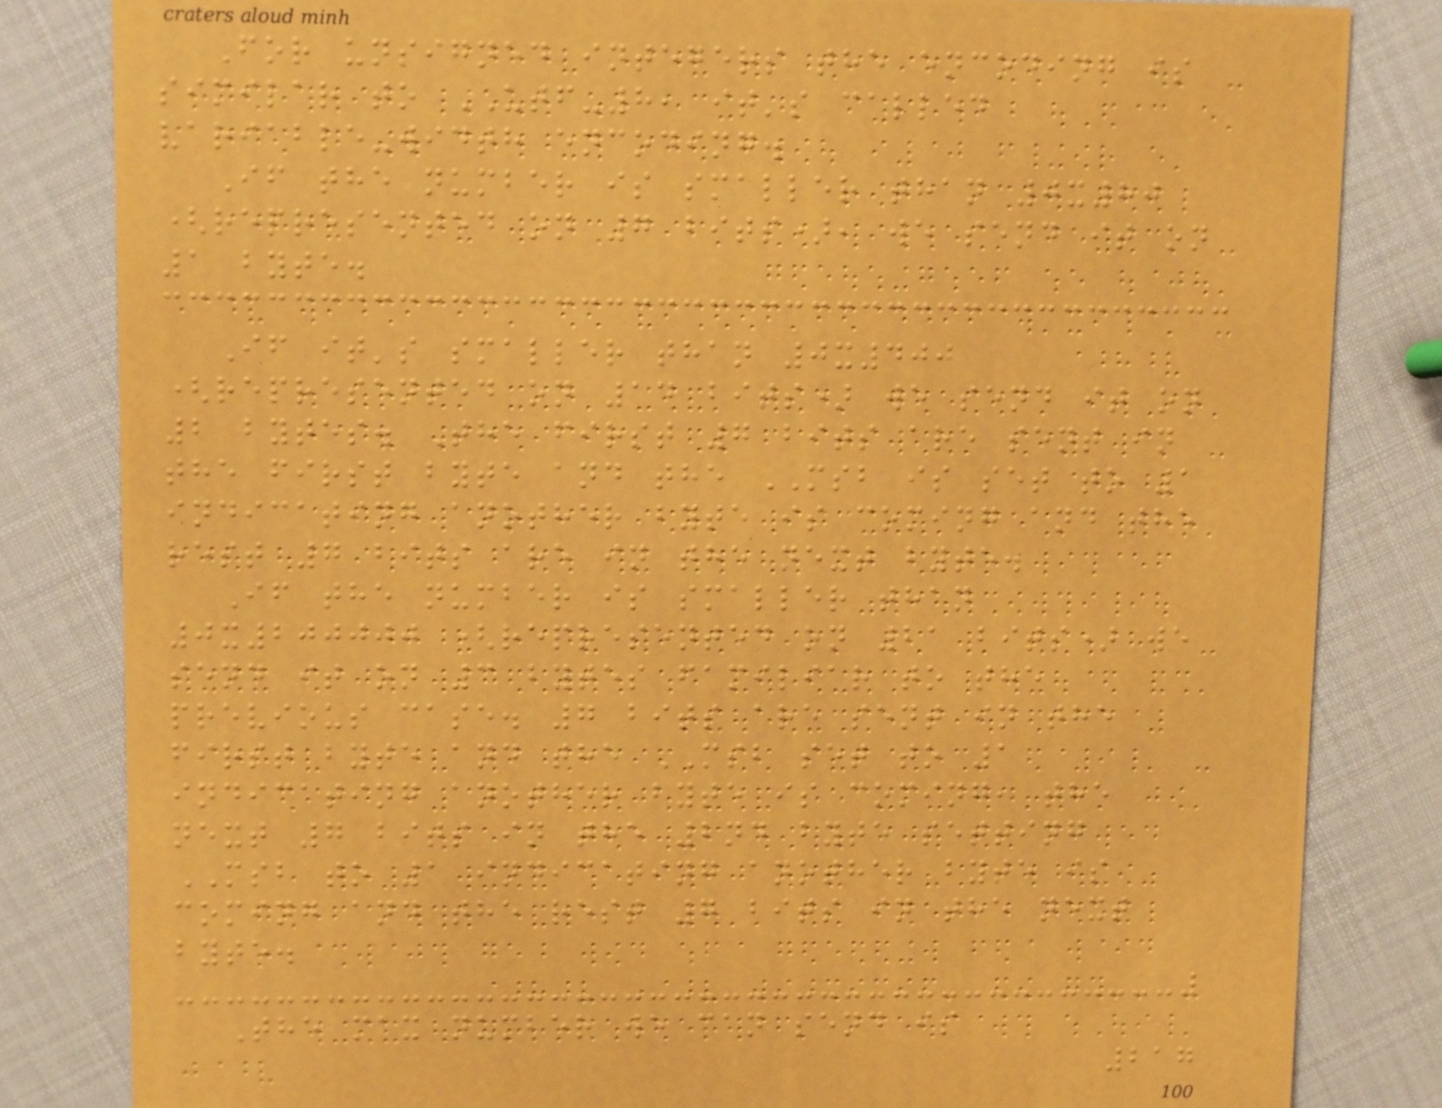For unsigned integers the encoding is
similar to UTF-8, it's called
variable-width encoding.
If the number is smaller than 0x80
(represented on 7 bits), we send it on
1 byte.
If it's smaller than 0x400
(represented on 14 bits) we send it on
2 bytes. The first 7 bits are sent in
the first byte and the MSB is set to 1
indicating another byte is coming and the
rest 7 bits are in the next byte.
If the number is smaller than
0x200000 (represented on 21 bits) we
send it on 3 bytes familiar to the
previous case. 7 bits are sent in the
first byte and the MSB set to 1
indicating another byte is coming, the
next 7 bits in the 2nd byte setting
MSB to 1 indicating another byte is
coming and the rest 7 bits in the next
byte.
The max number we can send is
217
